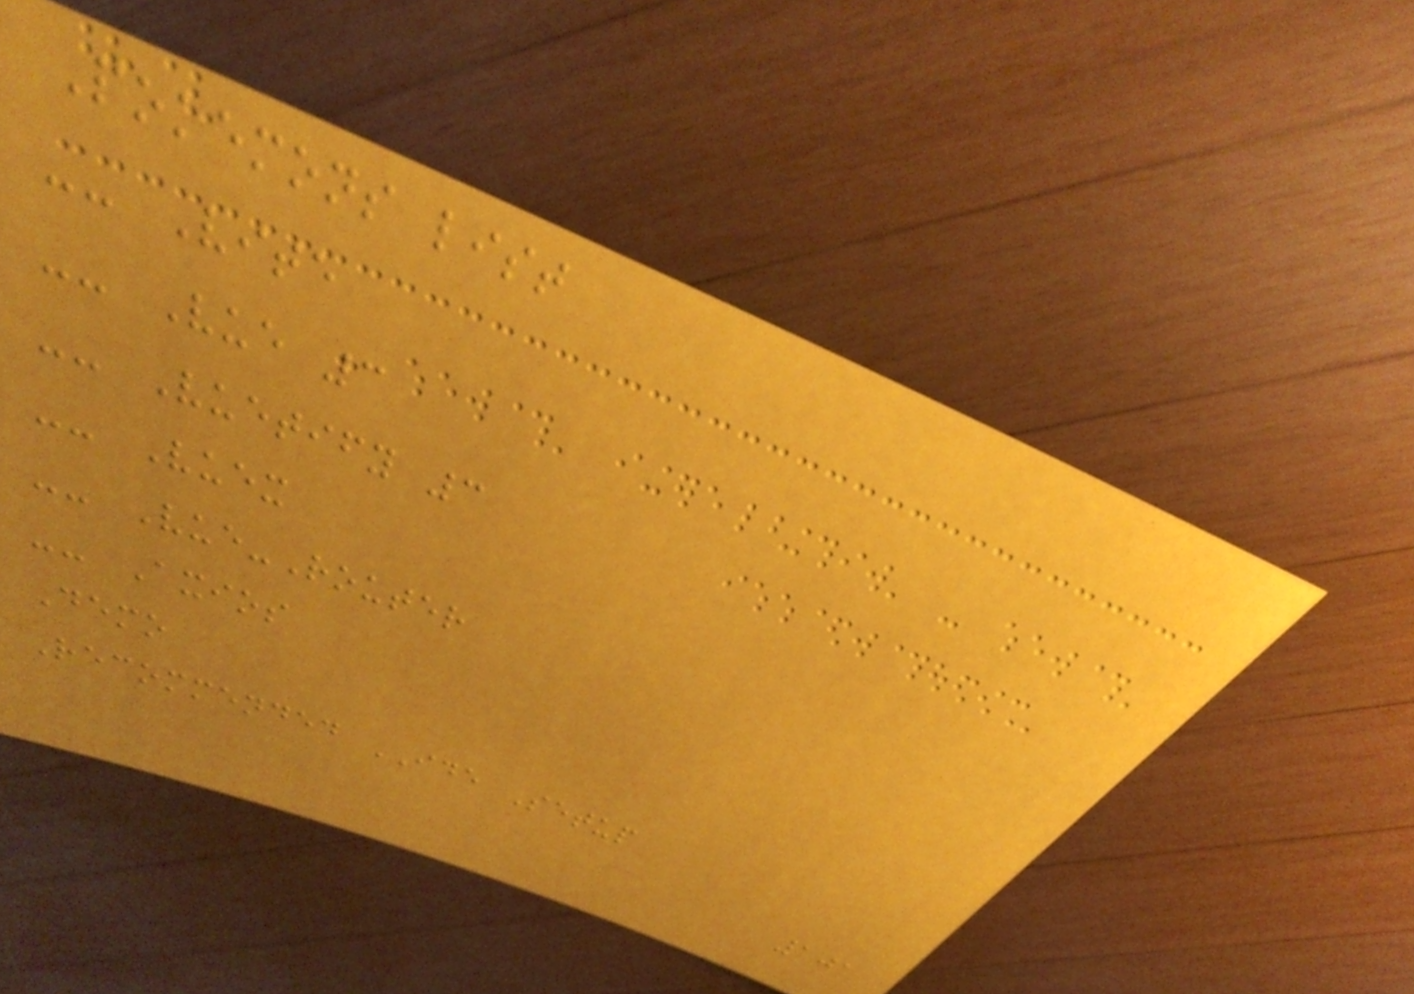Pokemons list
-- Vite
-- Vue 3
-- Vuetify 3
-- Vuex
-- Vue-Router
-- Axios
Demo
Recommended IDE Setup
101
